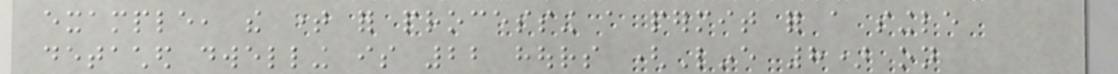example, the time for processing a permit for a single
detached dwelling is 22 hours (Line 8) on
